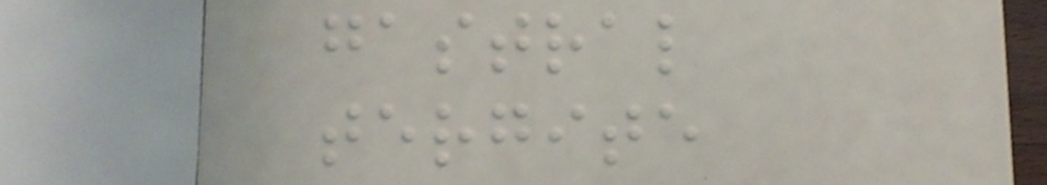gastral
tergite
